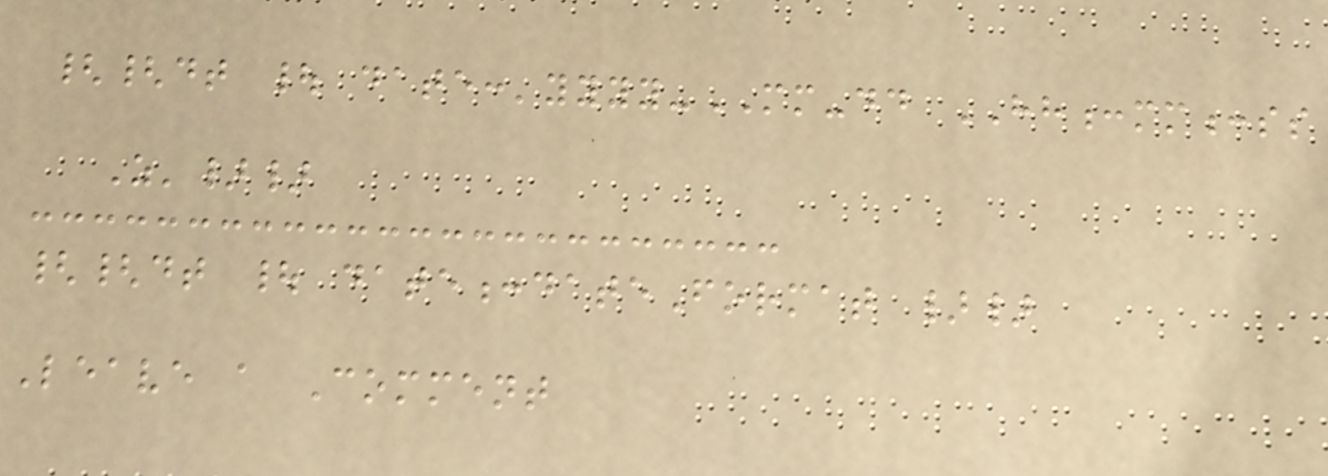{{dt | date:'yyyy-MM-dd HH:mm:ss
Z'}}
{{dt | date:dateFormat }}
Leave a Comment
